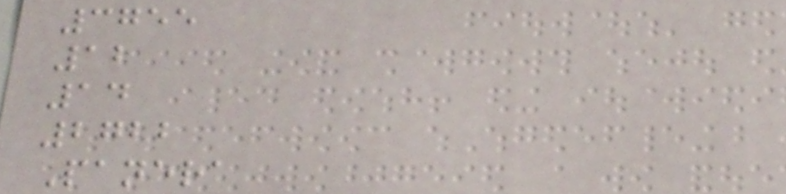3755
12
14
2722
Panera
